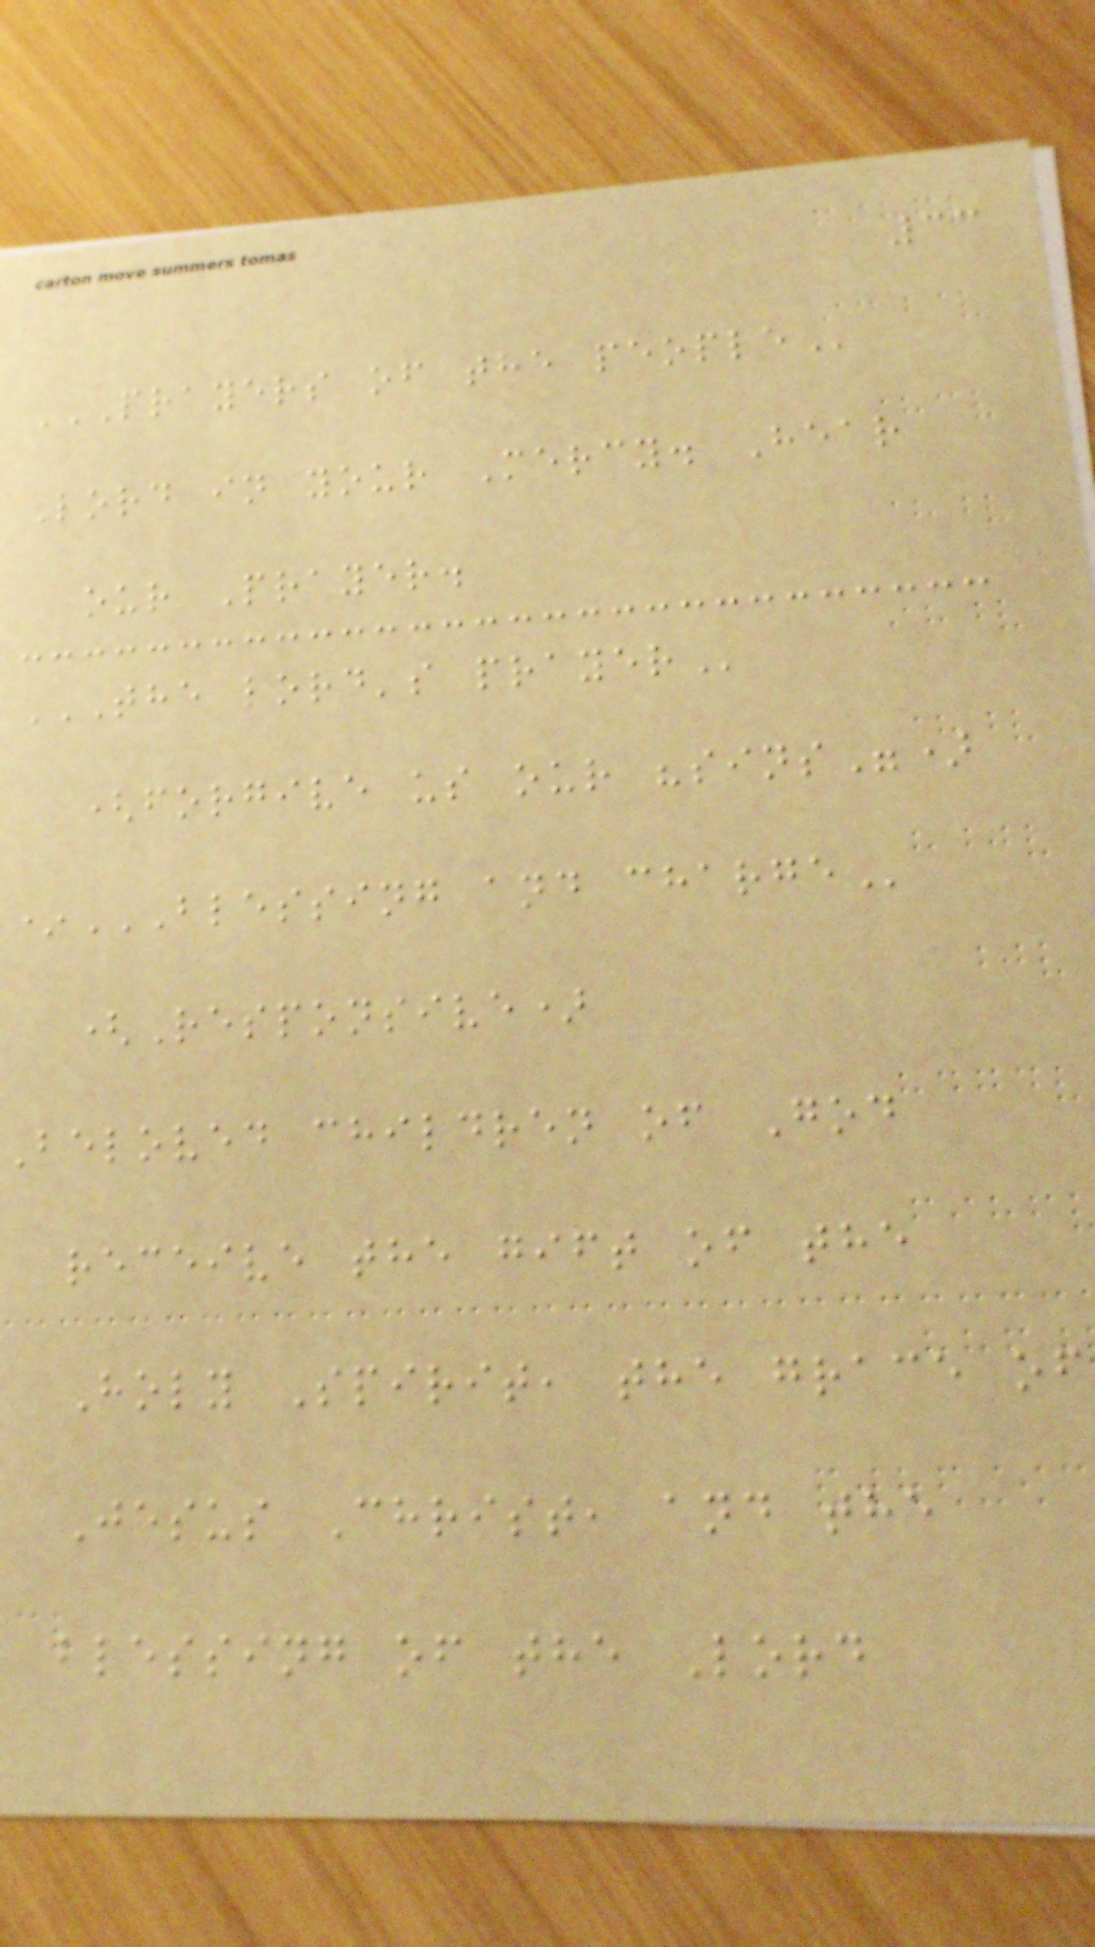33
PRAYERS OF THE PEOPLE
Lord in your Mercy. Hear
our Prayer.
THE LORD'S PRAYER
(forgive us our "sins")
*BLESSING AND CHARGE
(Responsive)
Beloved children of God
receive the gift of the
Holy Spirit, the grace of
Jesus Christ, and the
blessing of the Lord
